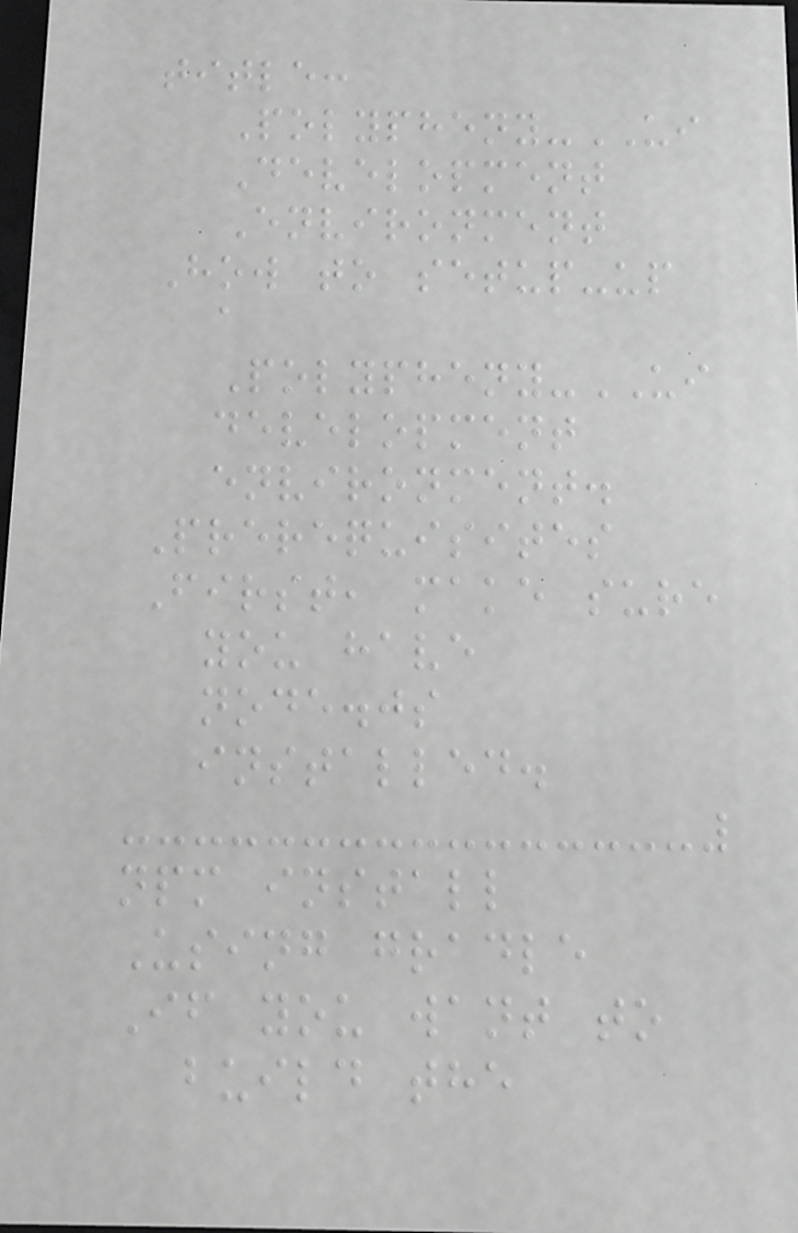title:
Polypheny-UI
Development
Environment
How to setup-up
a
Polypheny-UI
development
environment.
Prerequisites
First, make sure
you have
node.js
installed.
npm install
Using gradle
If you want to
build the
